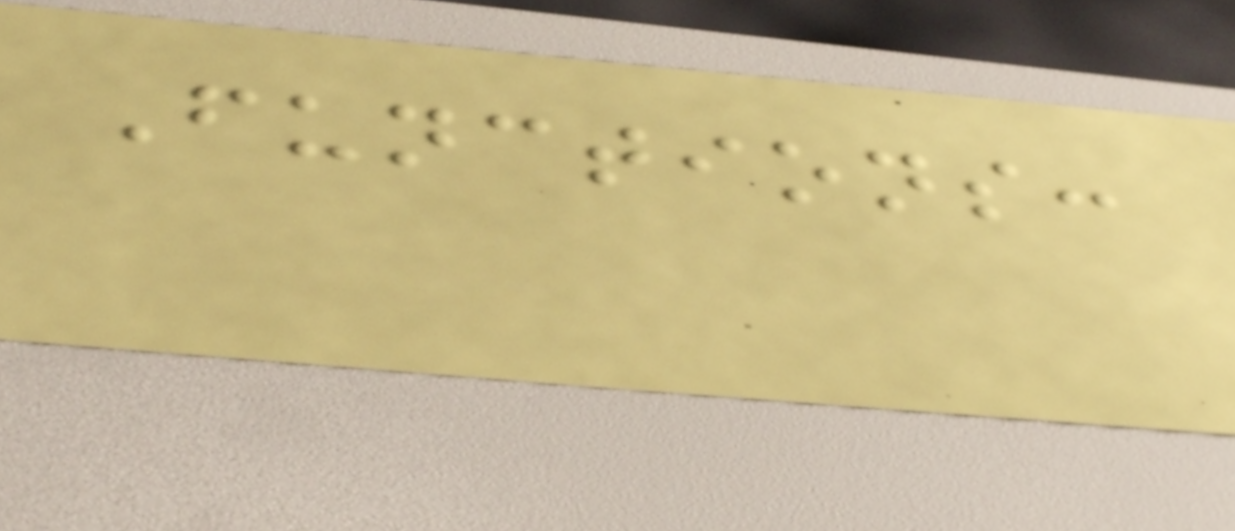Functions:
